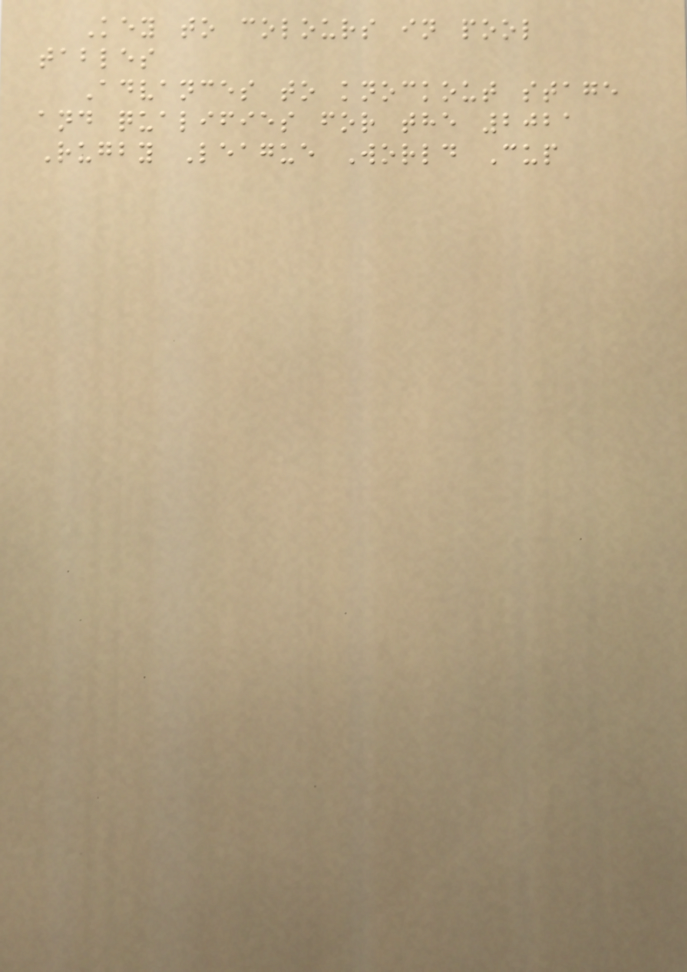Key to colours in pool
tables
Advances to knockout stage
and qualifies for the 2021
Rugby League World Cup
